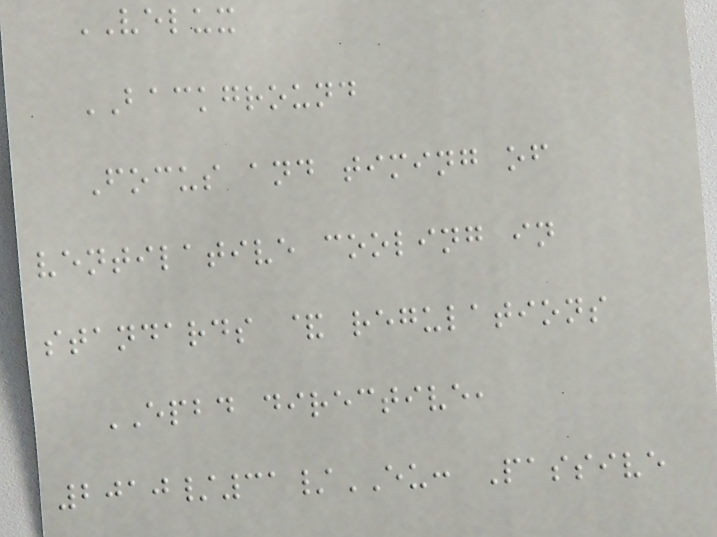VELUX
BACKGROUND
Focus and timing of
ventilative cooling in
standards & regulations
EPBD directive,
2010/31/EU: Passive
